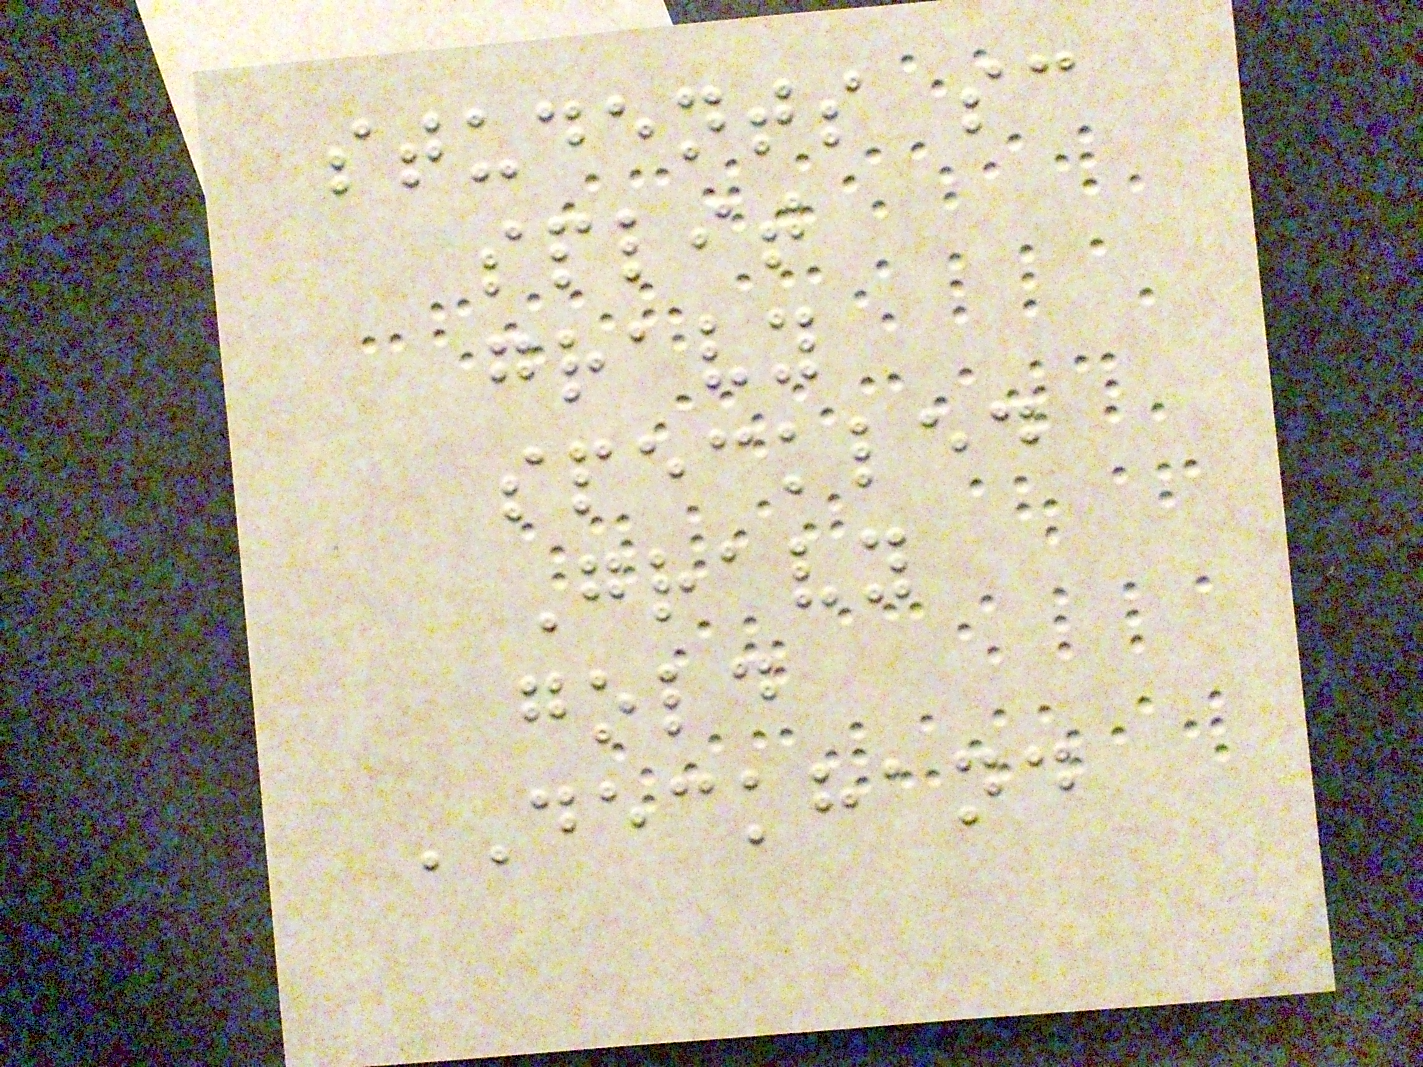students sc
split
gravy
speckled
Gravy
gold
DECKHAND
